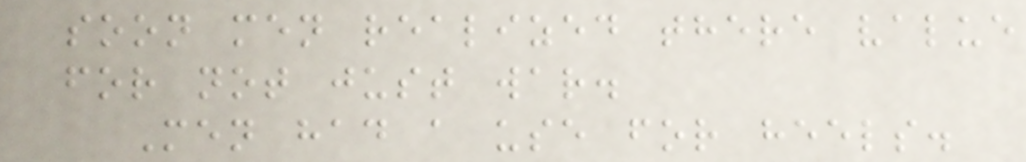soon men realized there value
for not just war.
Men had a use for heels.
